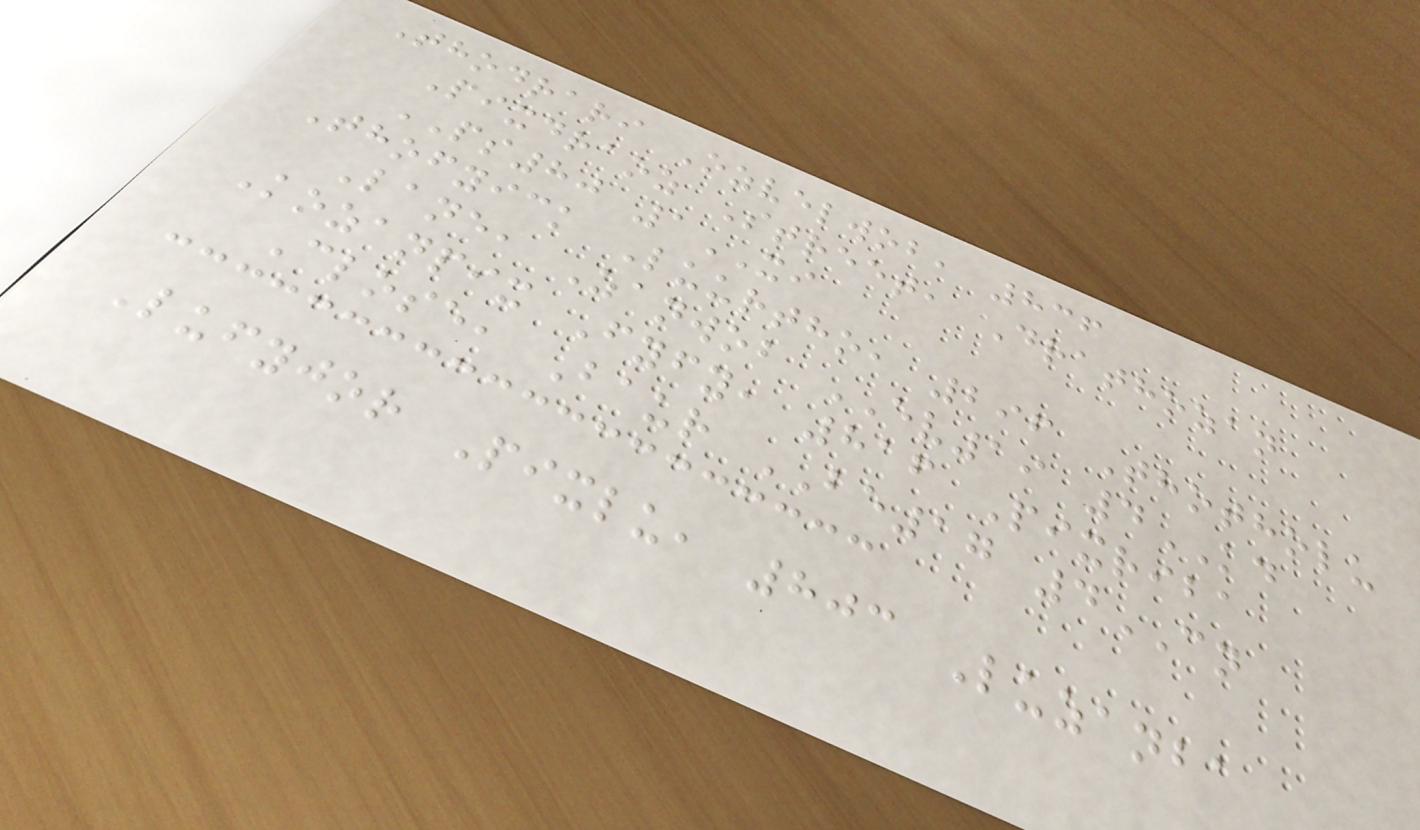Thodrari Ozvelwob, 836
Pixdraoz Street, Drathozan
PS80 1XI
Thofyick Luurtho, 296 Thotholu
Lane, Zanwob EV19 4KD
Kozanpix Fyfy, 816 Pixriba
Close, Baur BE17 4CN
Lufyjor Pixlu, 803 Luzanba
